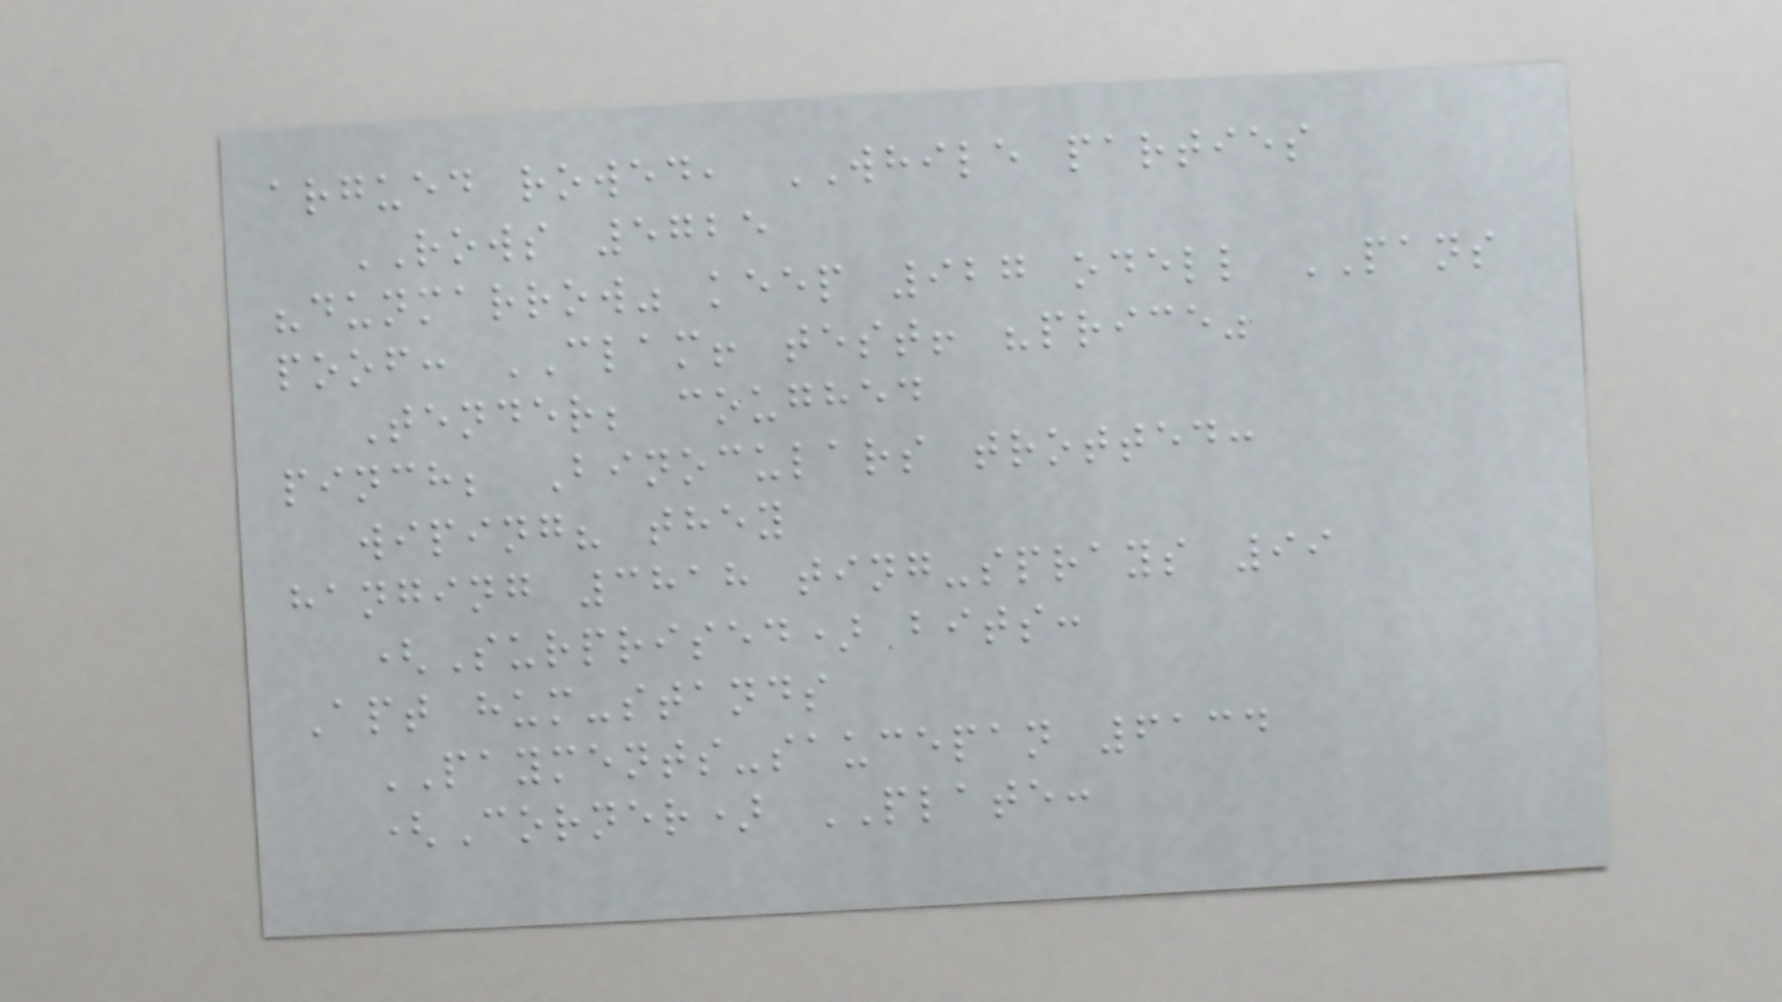argued rowed, WHILE parties
ROWS 5725
"dunmarrow" keep 927 odell PANS
poof: CLAM! test! "price"
Tender; coughed
pinch; Binoculars trotted:
wiping? they
hanging 3818 ting-sprays 99
(Surprised) bits:
Apt hum-stands
PAYMENTS-saucepan 6134
(Corner) PLATE:
